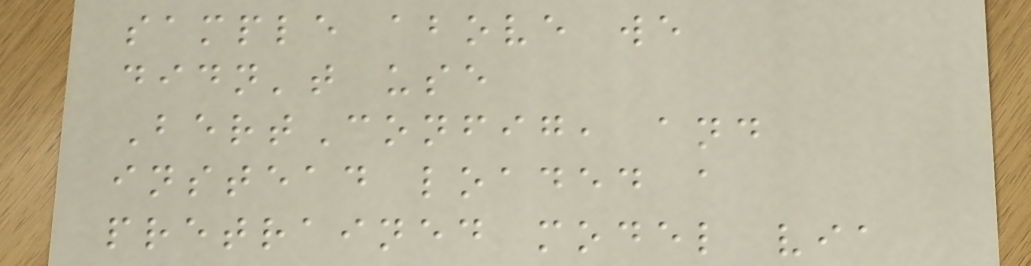sample above we
didn't use
BertConfig, and
instead loaded a
pretrained model via
